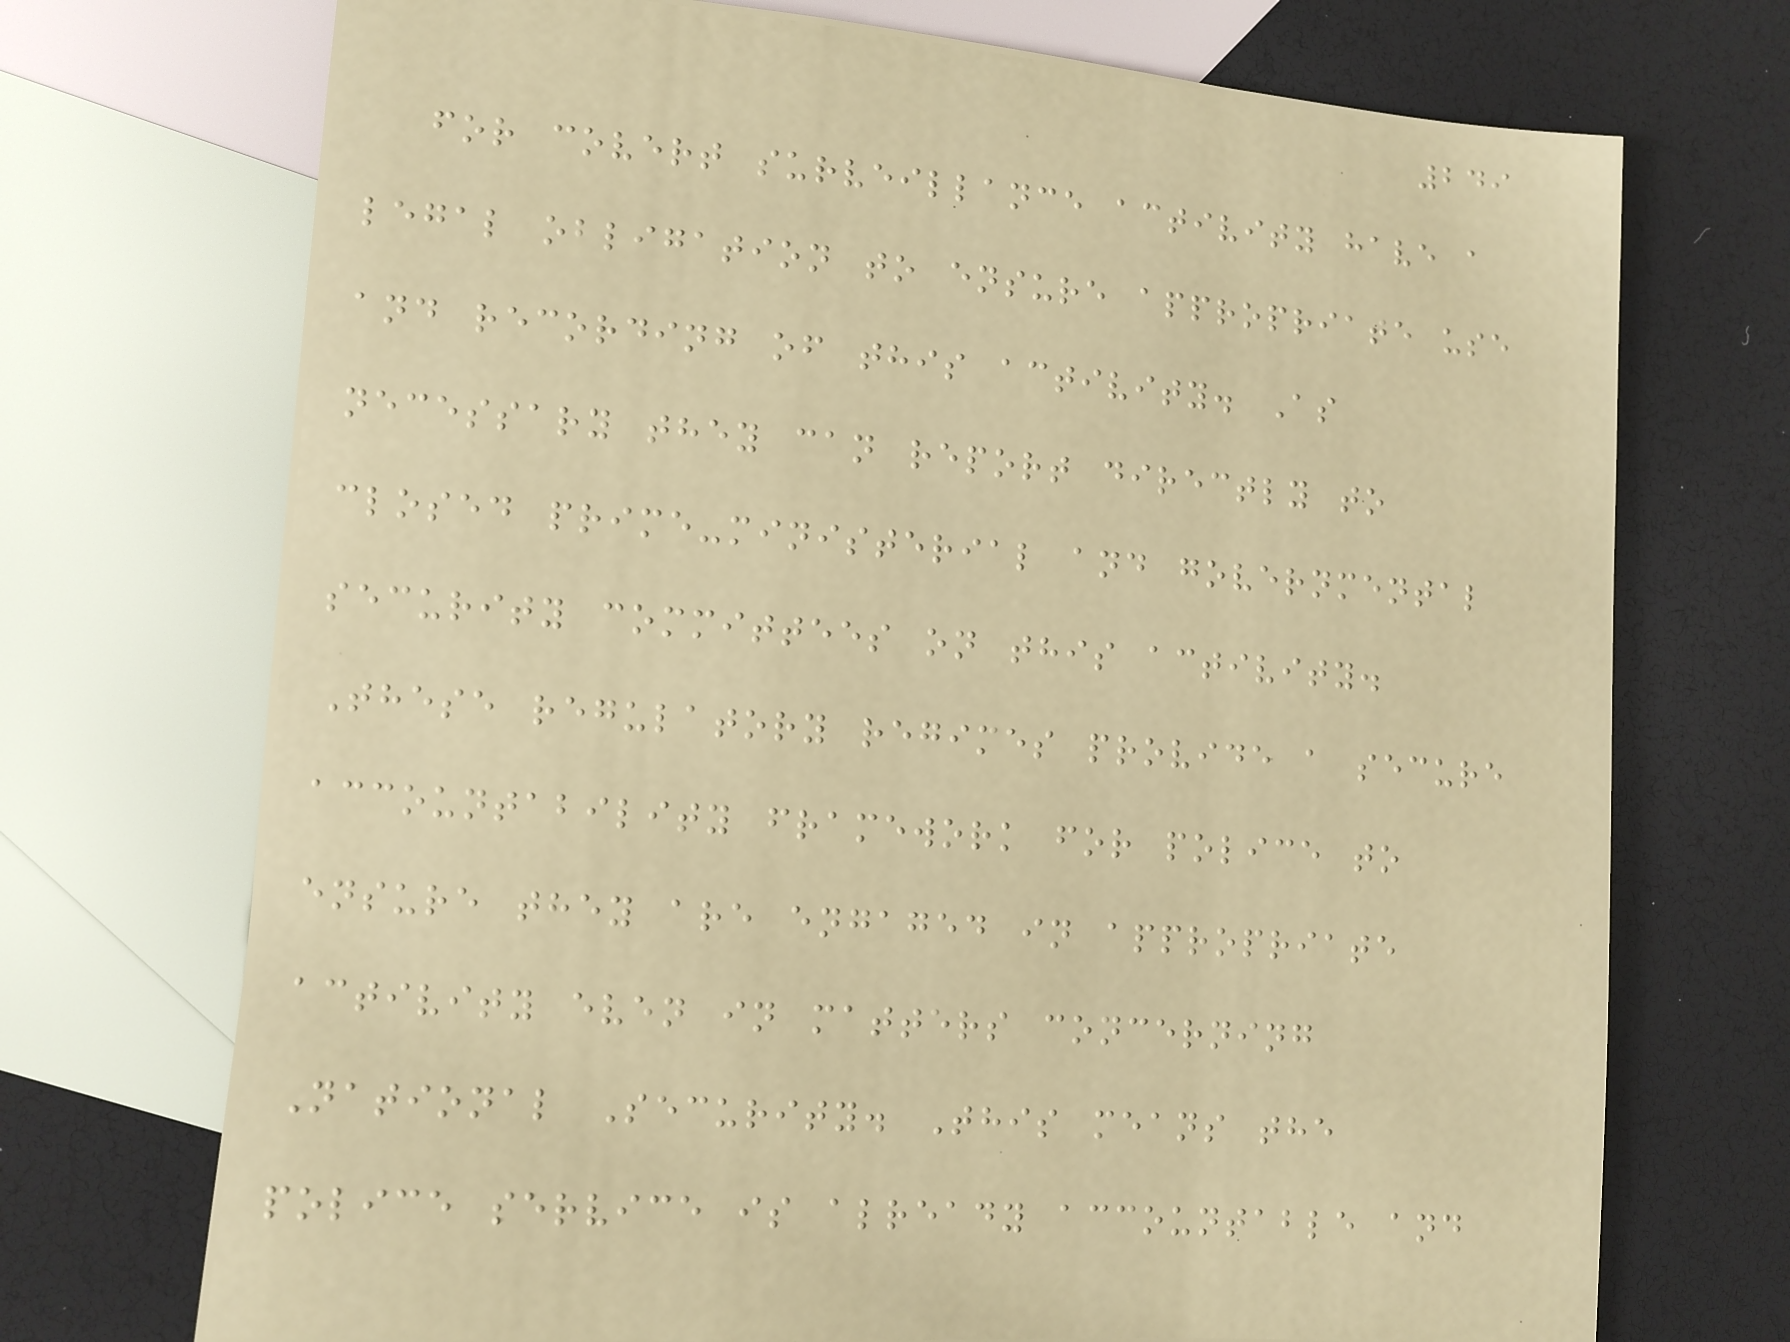249
for covert surveillance activity have a
legal obligation to ensure appropriate use
and recording of this activity. As
necessary they can report directly to
closed prime-ministerial and governmental
security committees on this activity.
These regulatory regimes provide a secure
accountability framework for police to
ensure they are engaged in appropriate
activity even in matters concerning
National Security. This means the
police service is already accountable and
